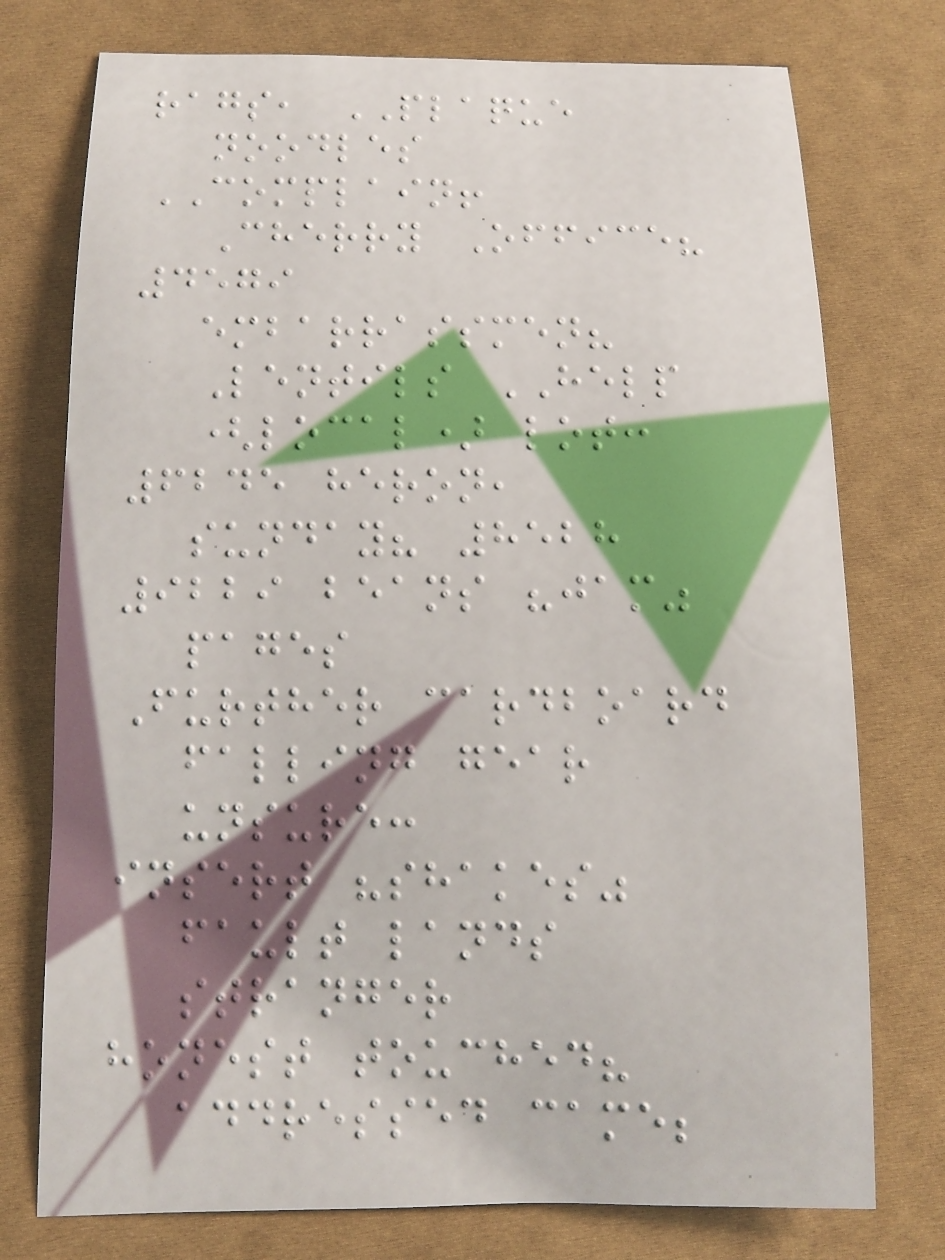rags, PLAQUE
noodles
COMPLAIN!
Cherry Office?
4579
embarrassmen?
Lentils HELP
(local) lot:
6245 heron,
sunday? 8528
9229 beans "jam"
pages
Further cardboard
falling gear
unsure:
insert "shakes"
fault lands
stranger
honest touched?
addressed came;
